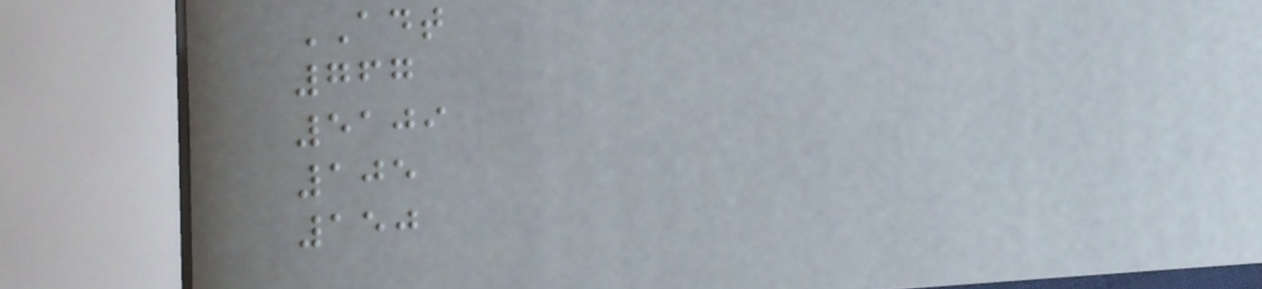ADT
767
5109
105
150
